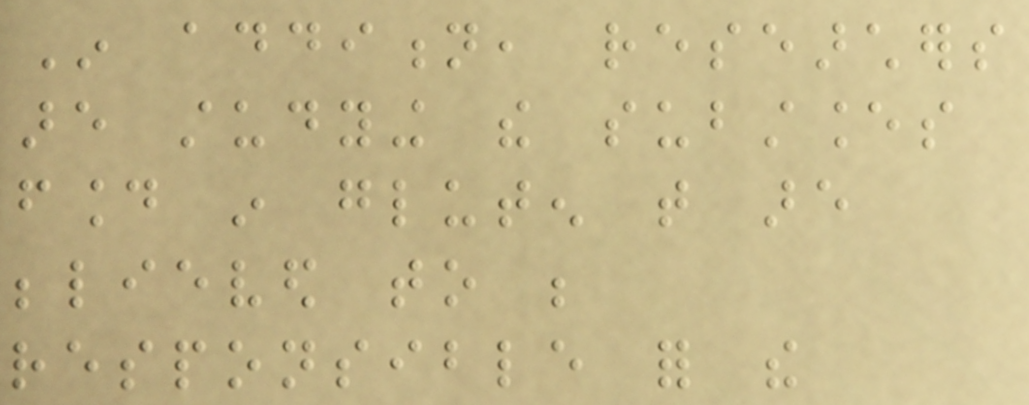In addition, researchers
are studying the substances
found in gluten that are
believed to be
responsible for the
